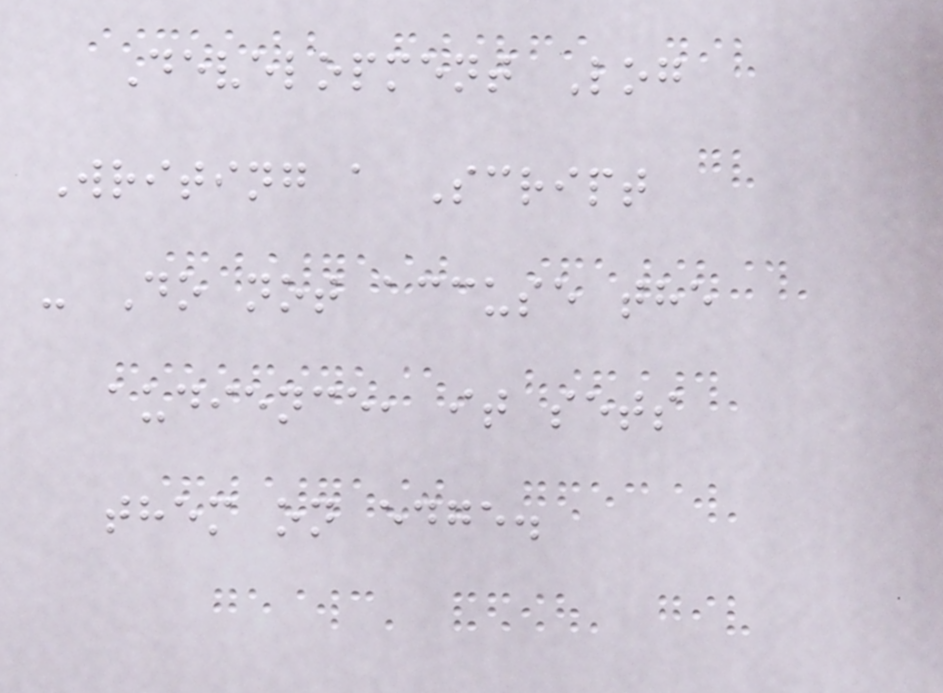Development Log
Writing a Script
- Do not accuse the
audience, it sets
them on edge.
